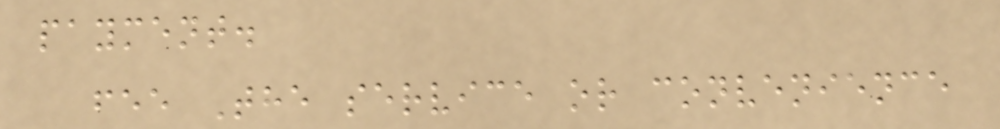payment.
fee The service or convenience
